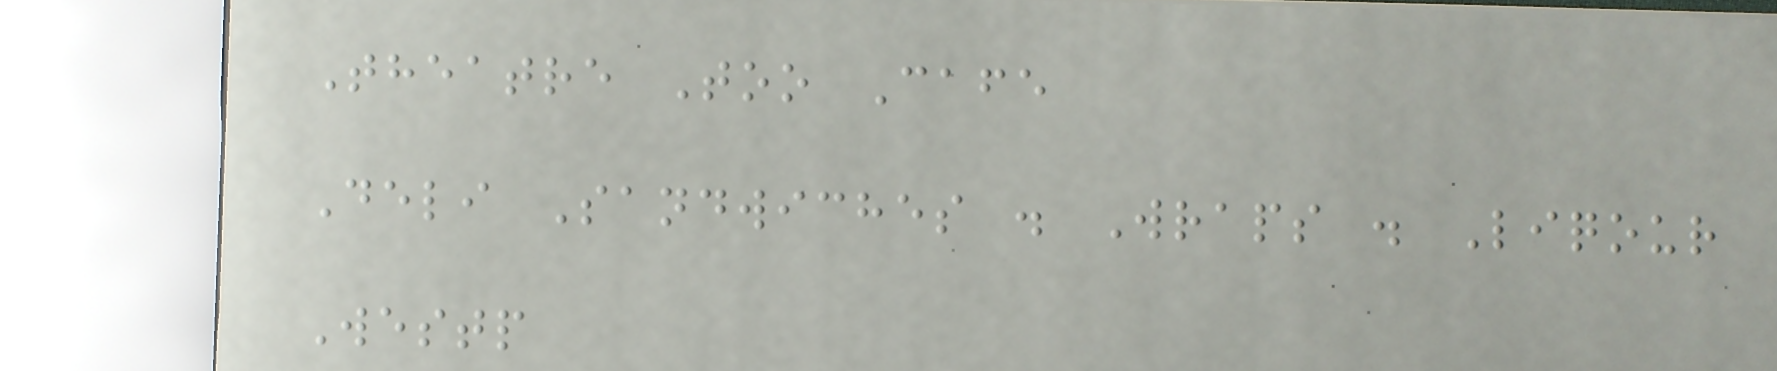Theatre Too Cafe
Deli Sandwiches . Wraps . Liqour
Westp
